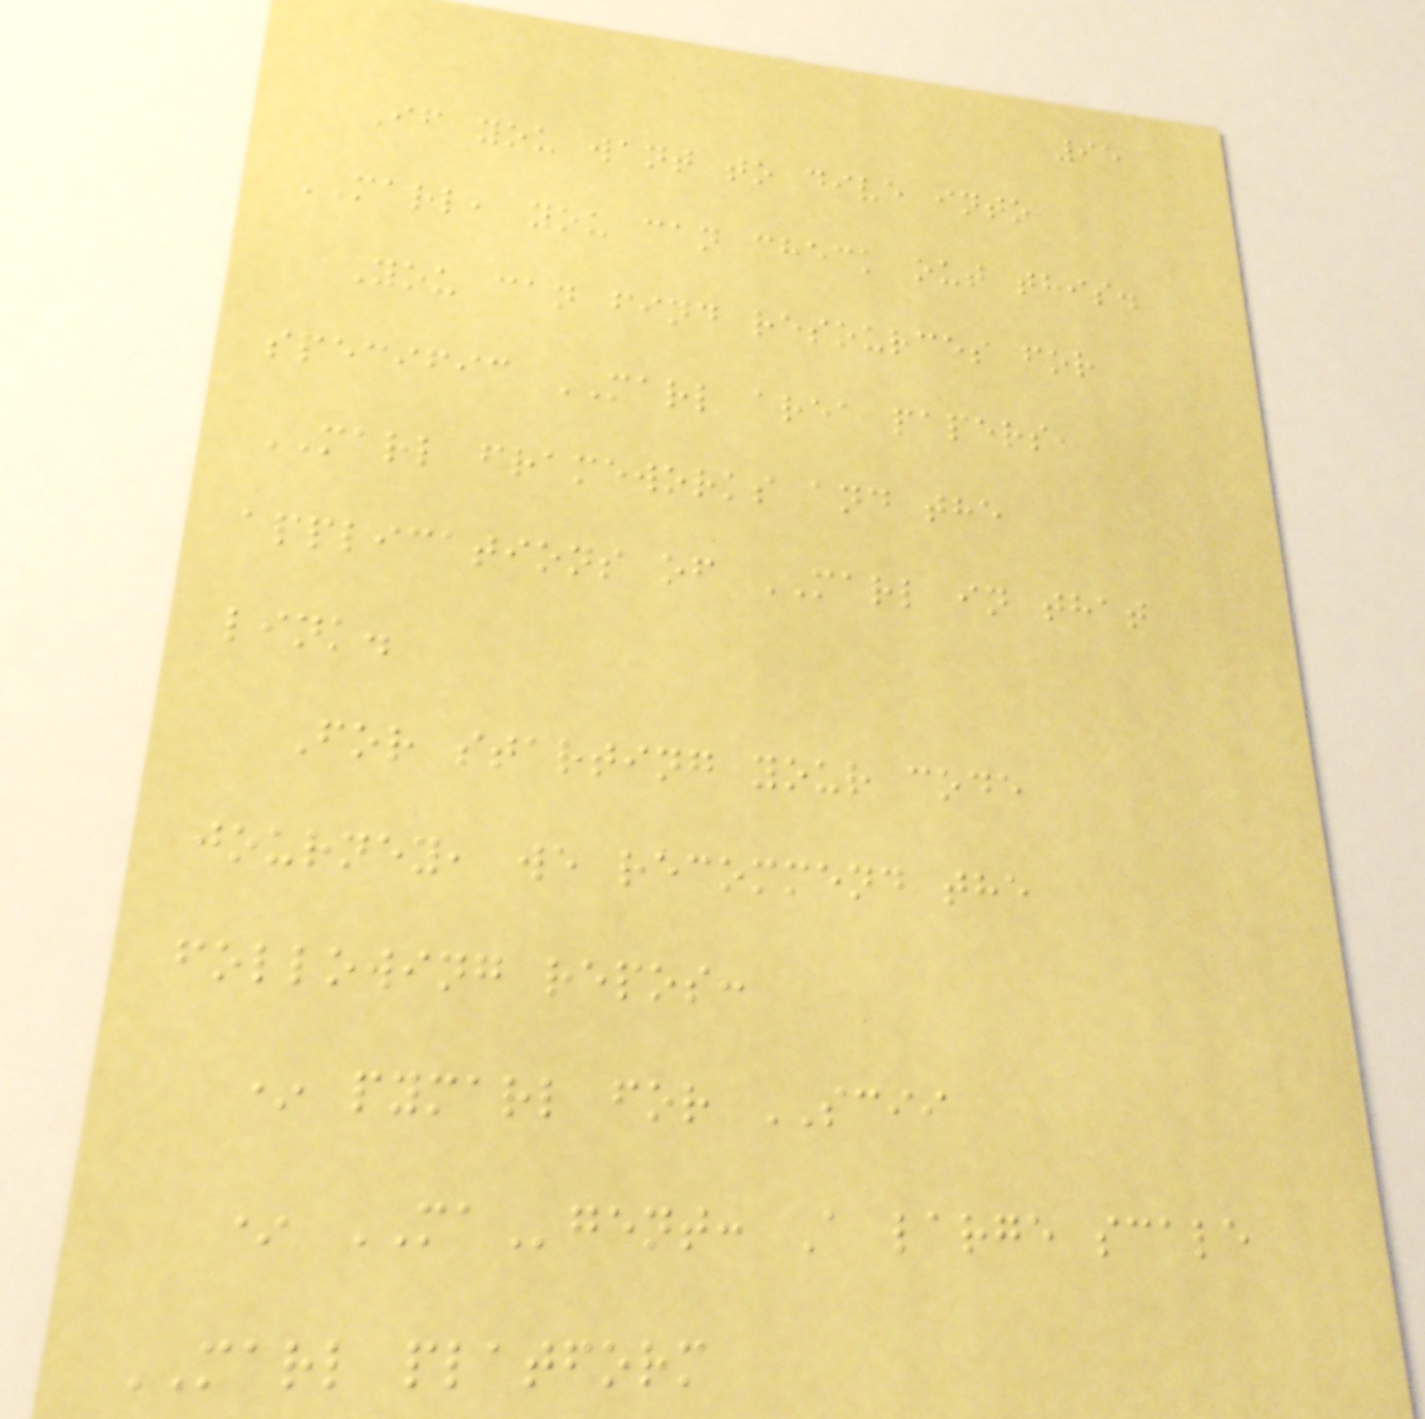95
If you want to dive into
MARL, you can check out this.
You can find resources for
specific MARL area papers,
MARL frameworks and the
applications of MARL in that
link.
For starting your code
journey, we recommend the
following repos:
* pymarl for SCII
* MAgent: A large scale
MARL platform
